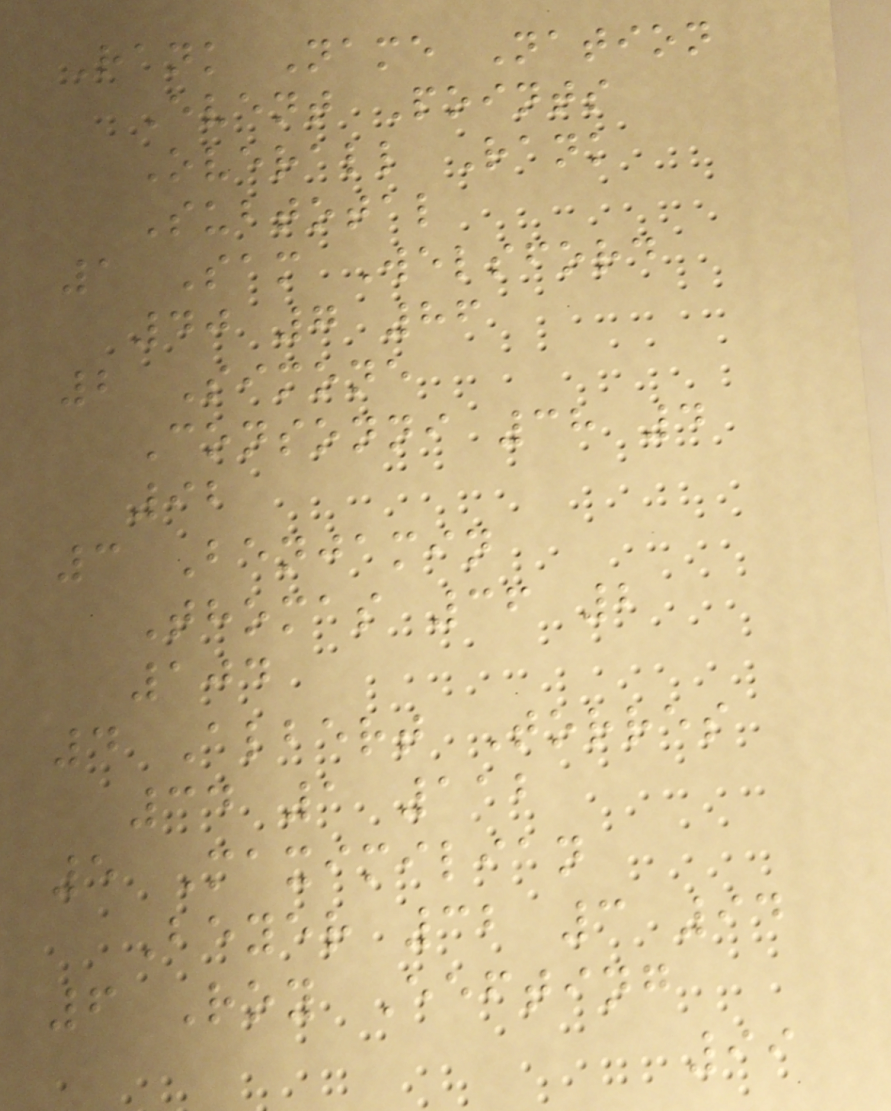Rank Name Nation
Event Points
Overall Rank
Subtotal
1 Sam Welsford
40 7 86
2 Simone
Consonni 38 4
92
3 Benjamin
Thomas 36 2
104
4 Albert Torres
34 1 112
5 Maximilian
Beyer 32 3 94
6 Roy Eefting
99
